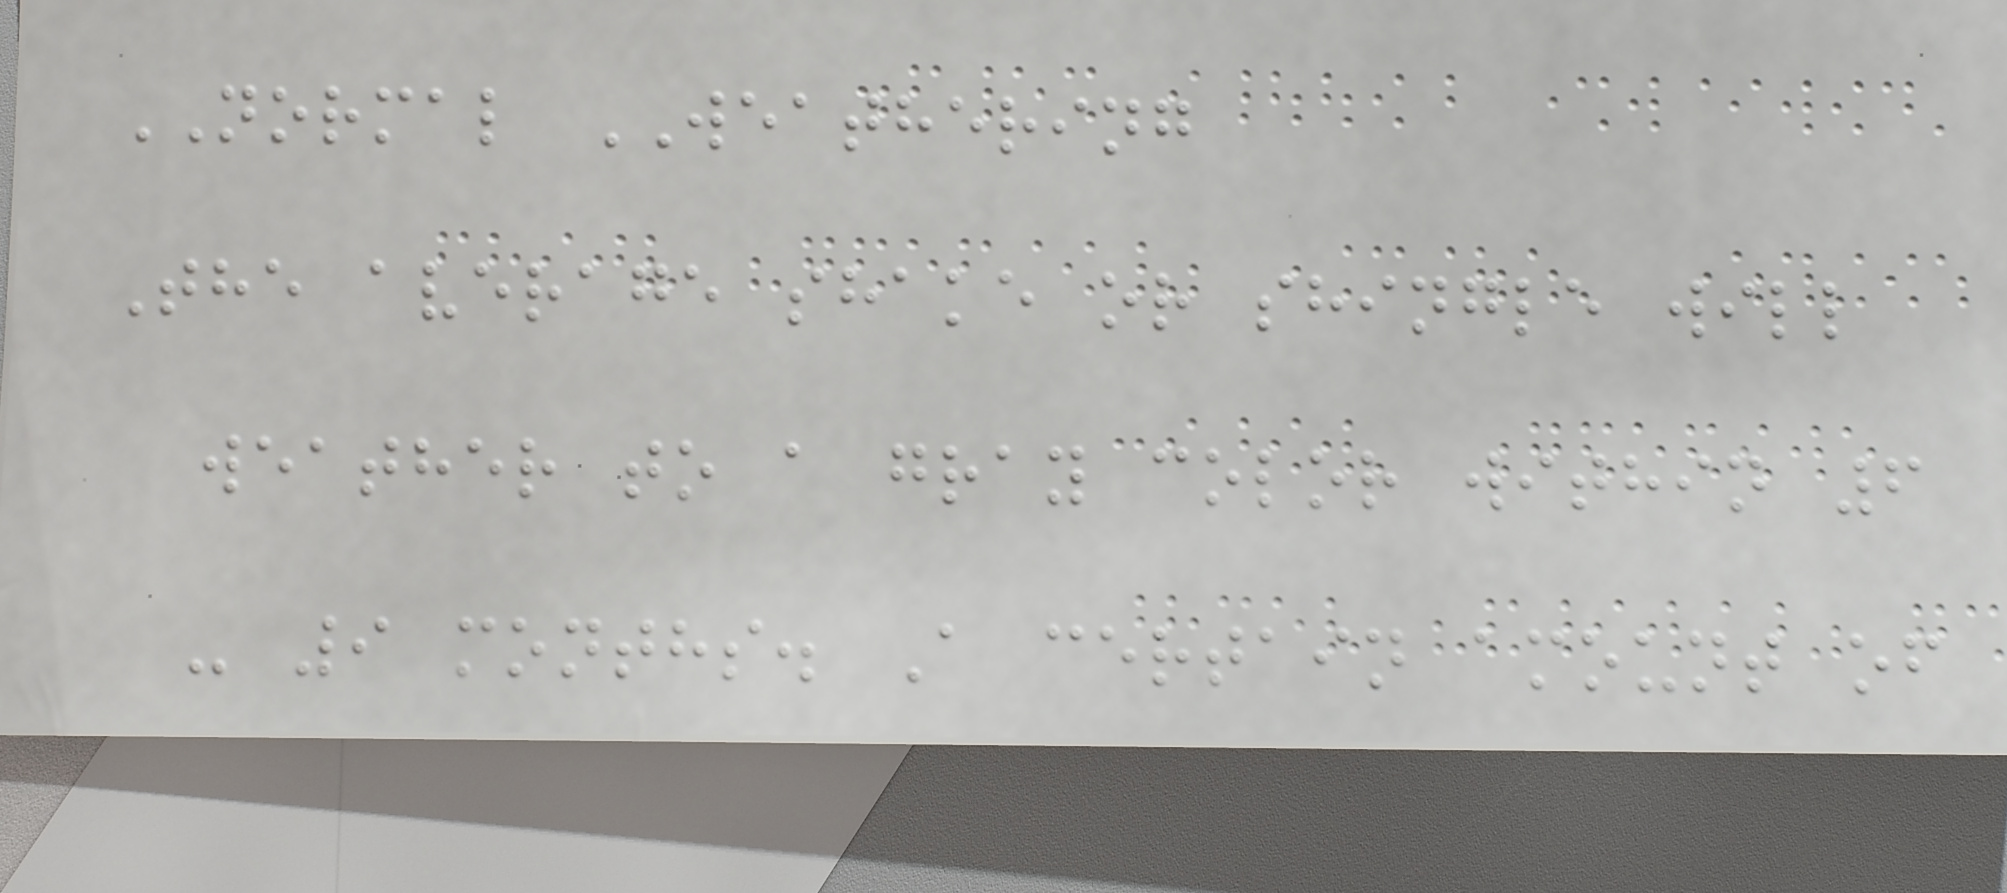NORMAL WEATHERING
The average shake or shingle will
weather to a gray color within 6
- 9 months. A certain amount of
